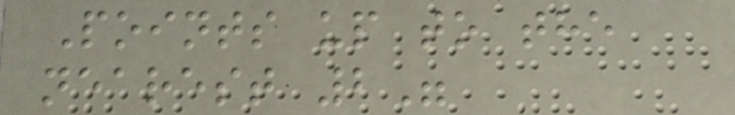Points up to the
nearest 2"
